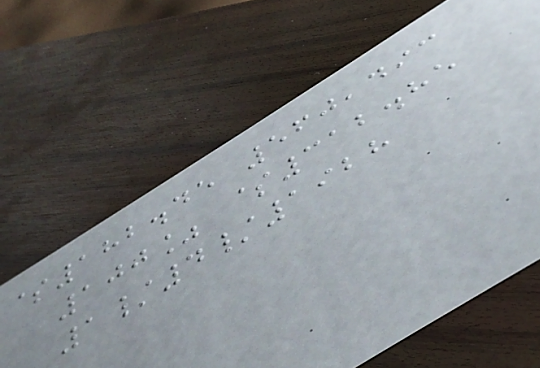$182.45 560,493
100% $312.85
1/4/1928
